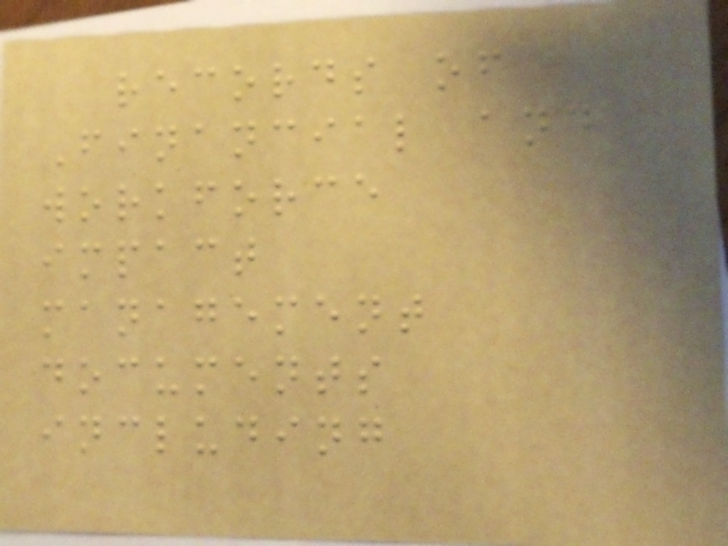records of
Financial and
workforce
impact
management
documents
including
